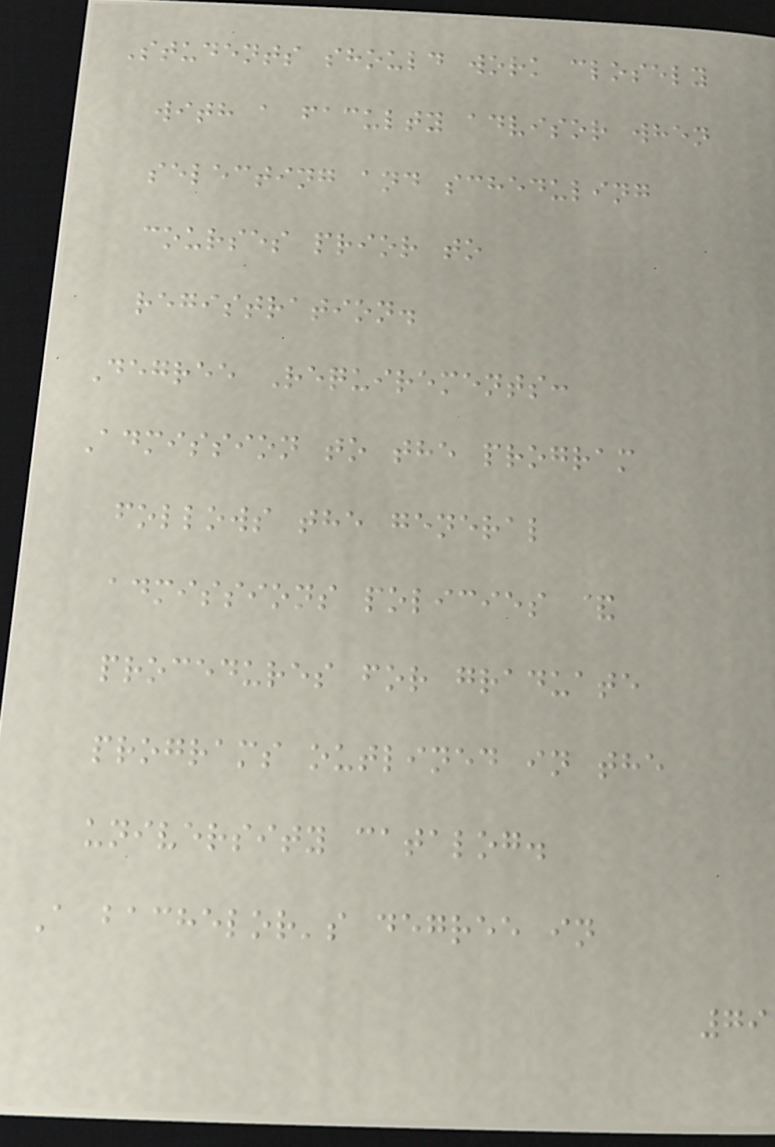Students should work closely
with a faculty advisor when
selecting and scheduling
courses prior to
registration.
Degree Requirements:
Admission to the program
follows the general
admissions policies &
procedures for graduate
programs outlined in the
university catalog.
A bachelor's degree in
79
